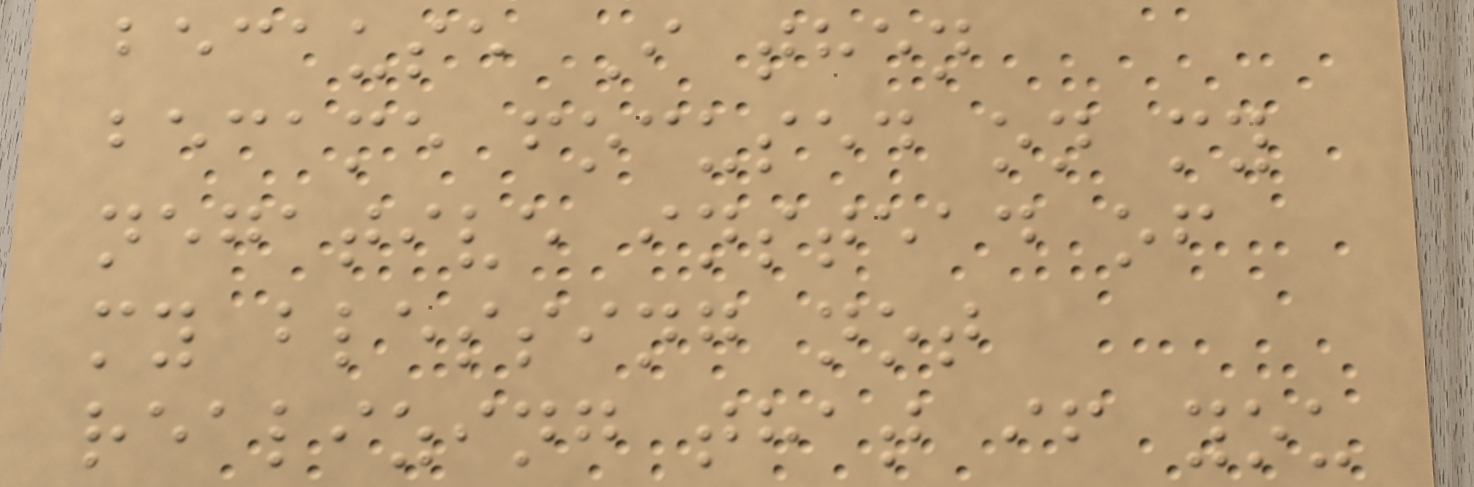because I then
became focused on my
negative instead of
my blessing not
realizing that if you
